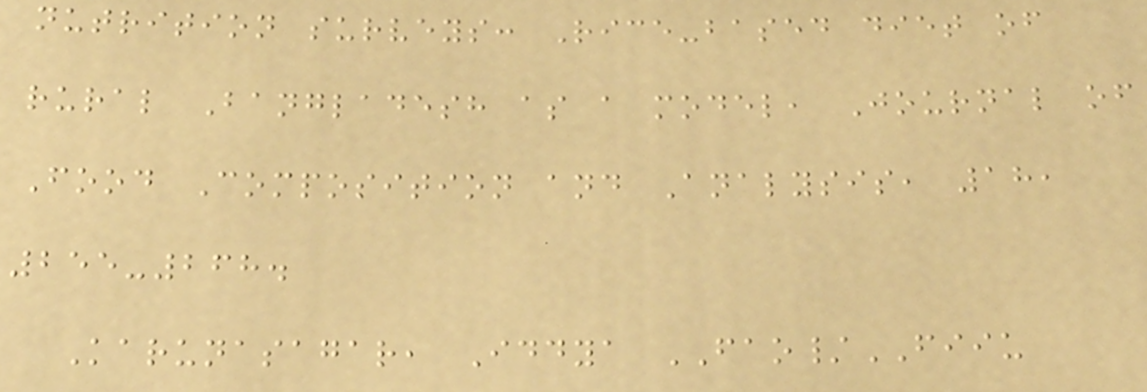nutrition surveys: Rice-based diet of
rural Bangladesh as a model, Journal of
Food Composition and Analysis, 18,
255-268.
Karunasagar, Iddya FAO/FIIU
